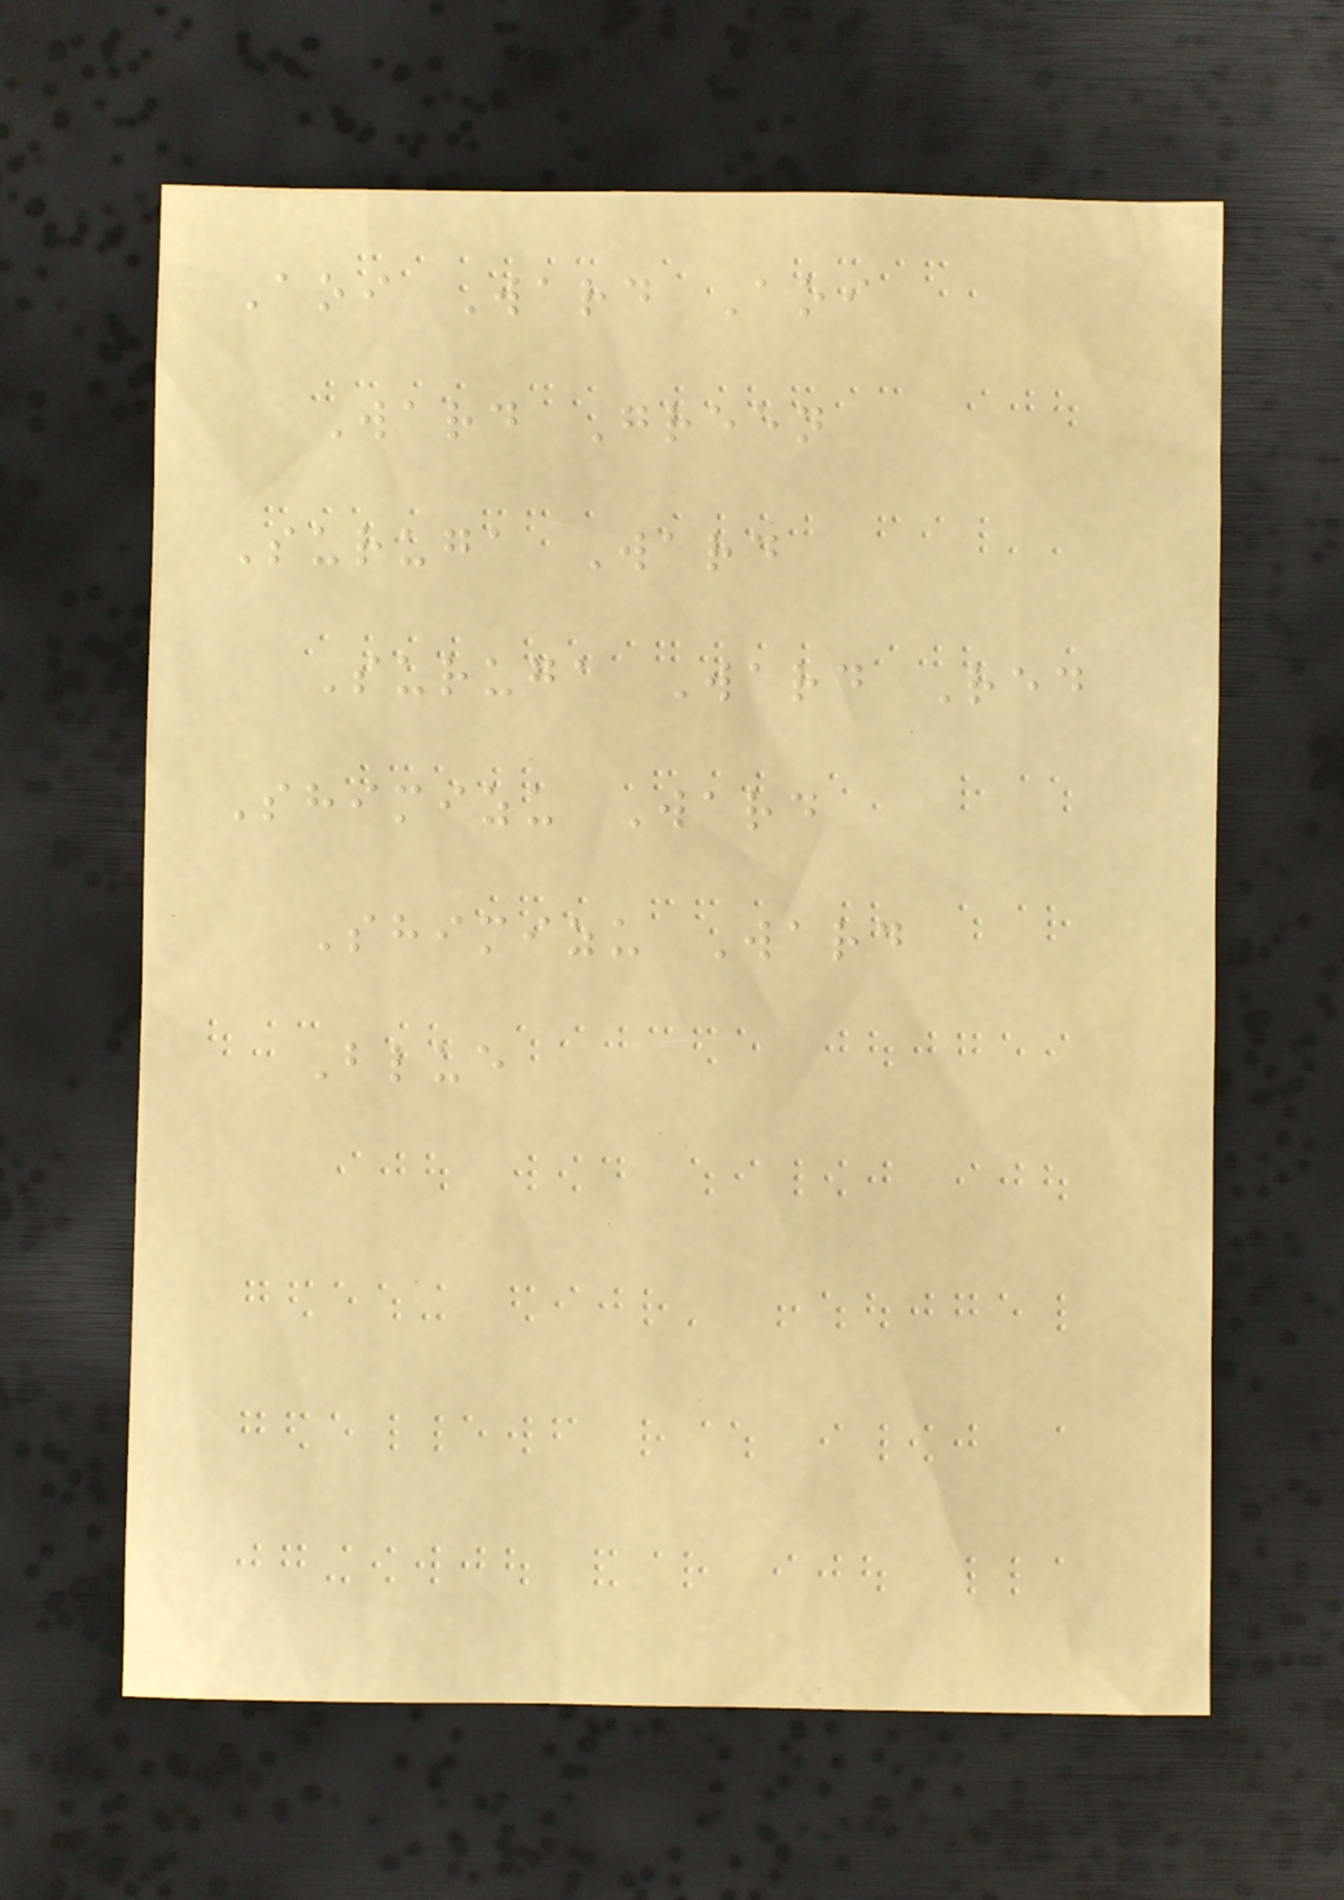Aoi Ward Aoi
Ward Green
Suruga Ward
Suruga Ward Red
Shimizu Ward
Shimizu Ward
Blue
